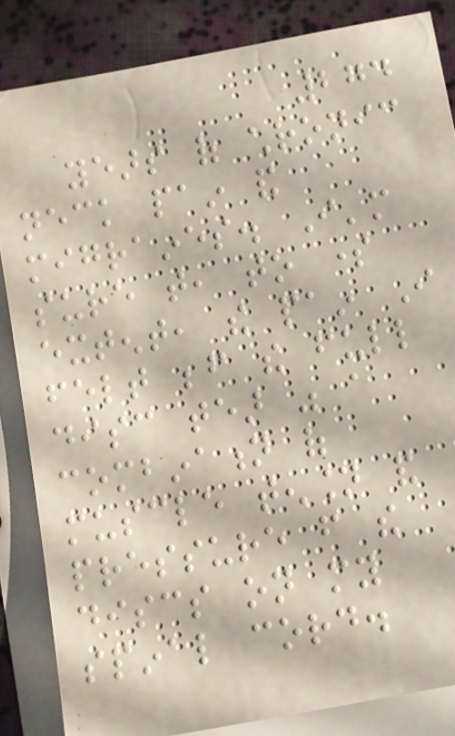274
years of chronic
neck pain and
migraines. I'm
sure that, to some
extent, the pain I
felt before the full
disc tear was a
combination of
muscle tension and
pressure from the
discs on my
spinal cord.
